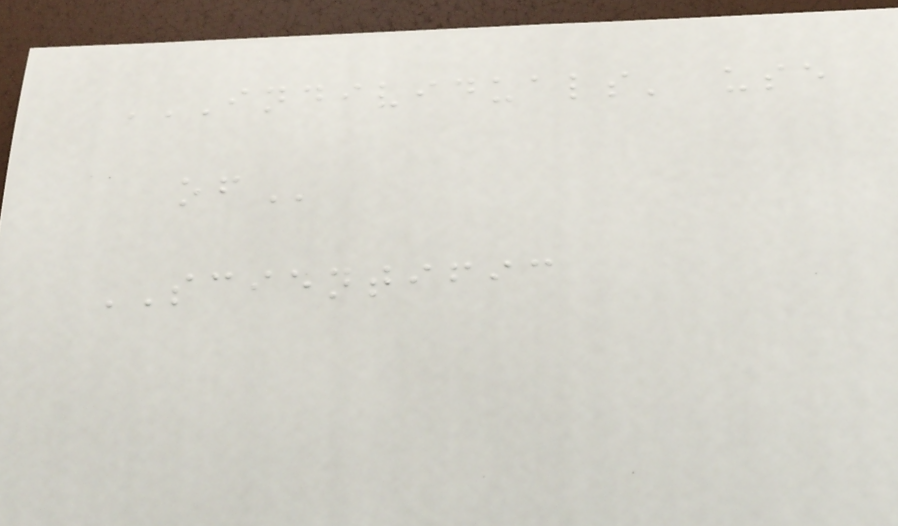INDIVIDUALS' USE
OF
SCIENTIFIC
